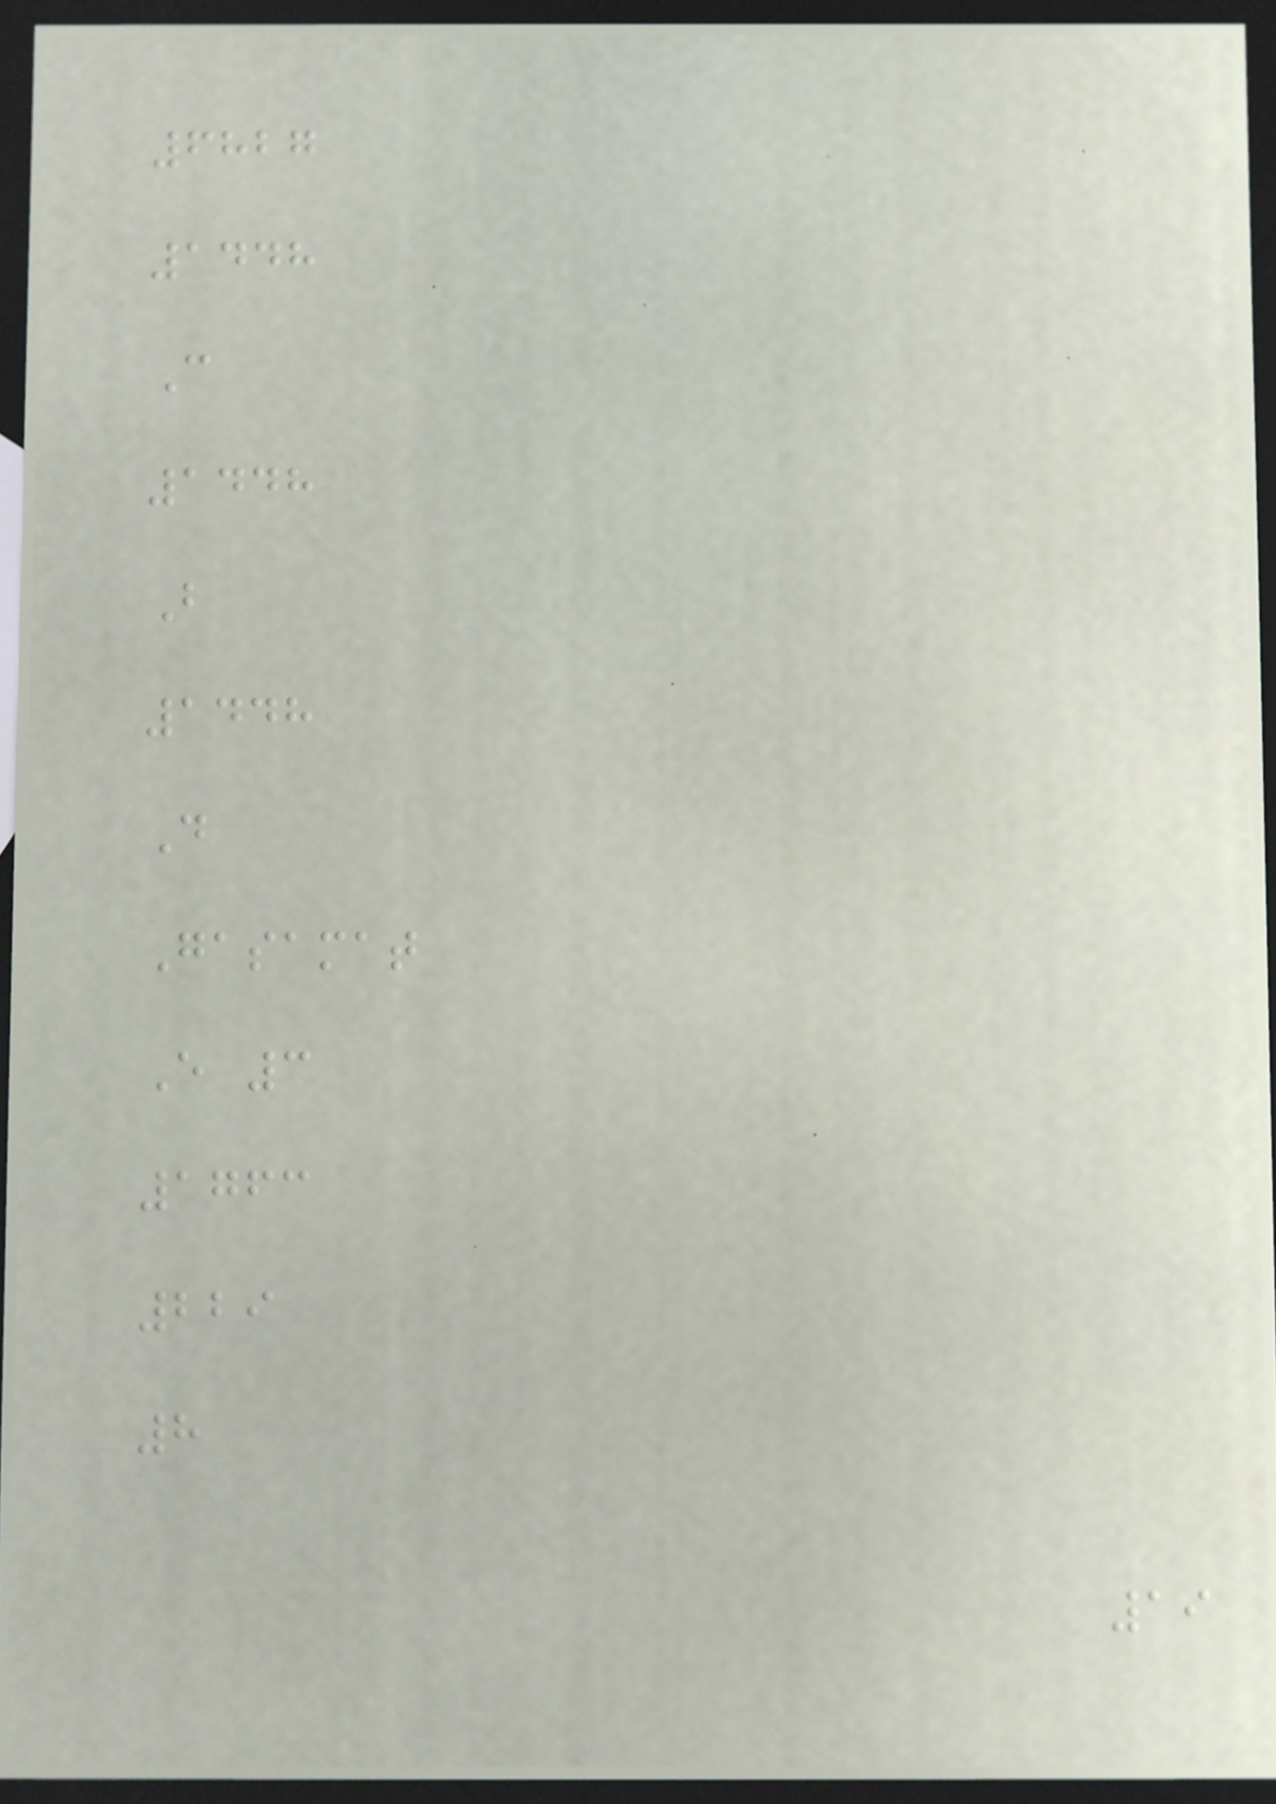6827
1448
C
1448
B
1448
D
Gasamat
E 3
1763
229
8
19
